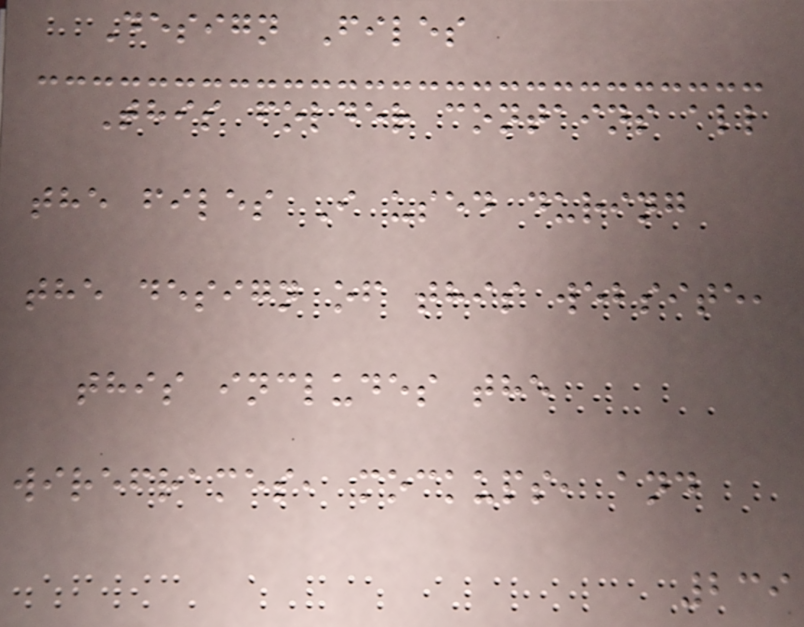Design Files
This folder contains all
the files I used during
the design of this website,
this includes the
wireframes, mockups, and
239
